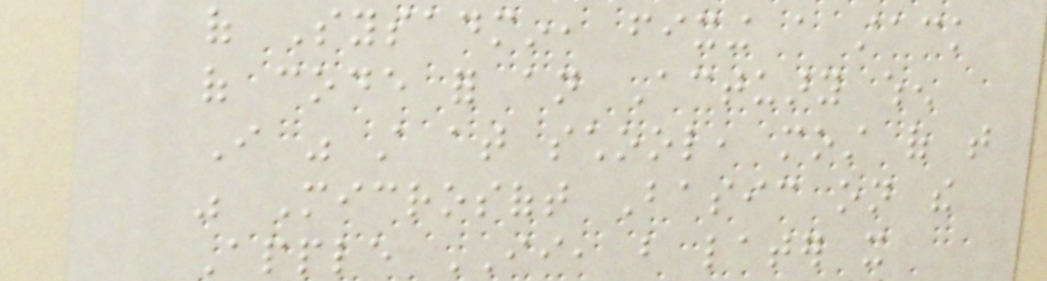of Sysadmin, fixing a stack
of code for an Actuary when
I was still at school, most of that
was Microsoft Basic on the
Apple II, but later it
